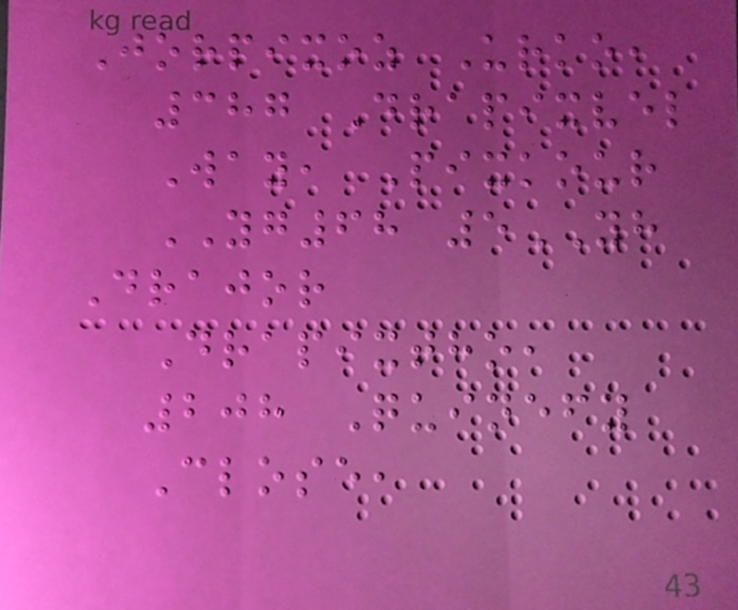Jorpixoz Urko,
387 Drapixvel
Way, Pixkour
YG68 5YH
Drajor
Drapixtho,
208 Quinefy
Close,
